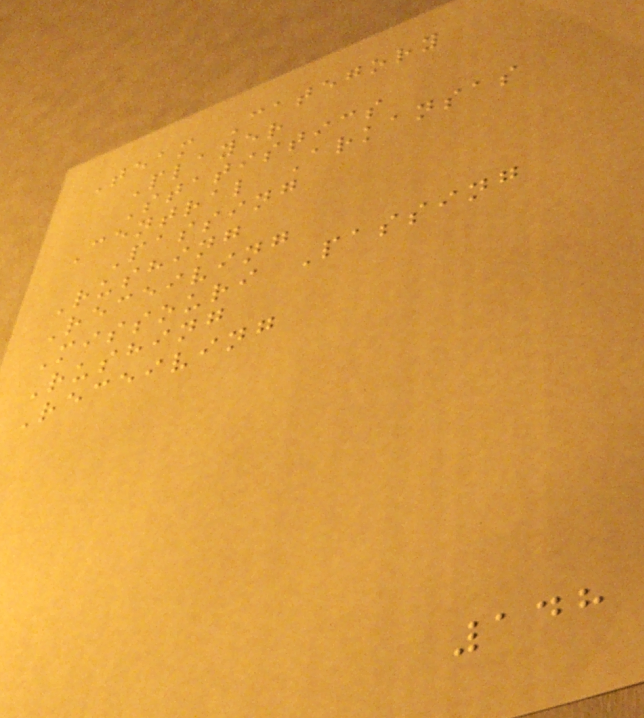Team Category
Player
Statistics
Central Arkansas
Passing
Rushing
Receiving
Missouri Passing
Rushing
Receiving
148
